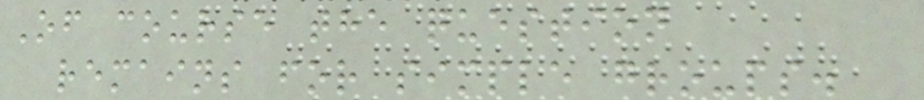Of course the question
remains for simple groups.
